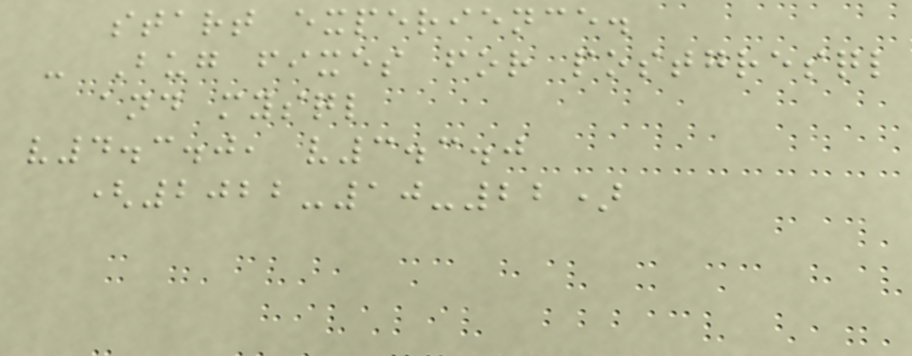start experience.
- Bug fixes for postgresql
and mysql
v4.3.0, v3.3.0
(2022-10-22)
